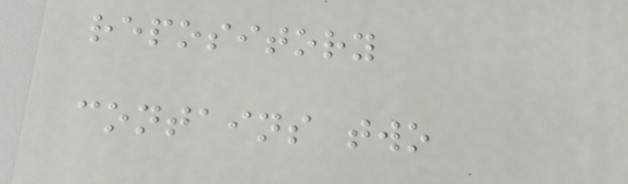repository
contains two
